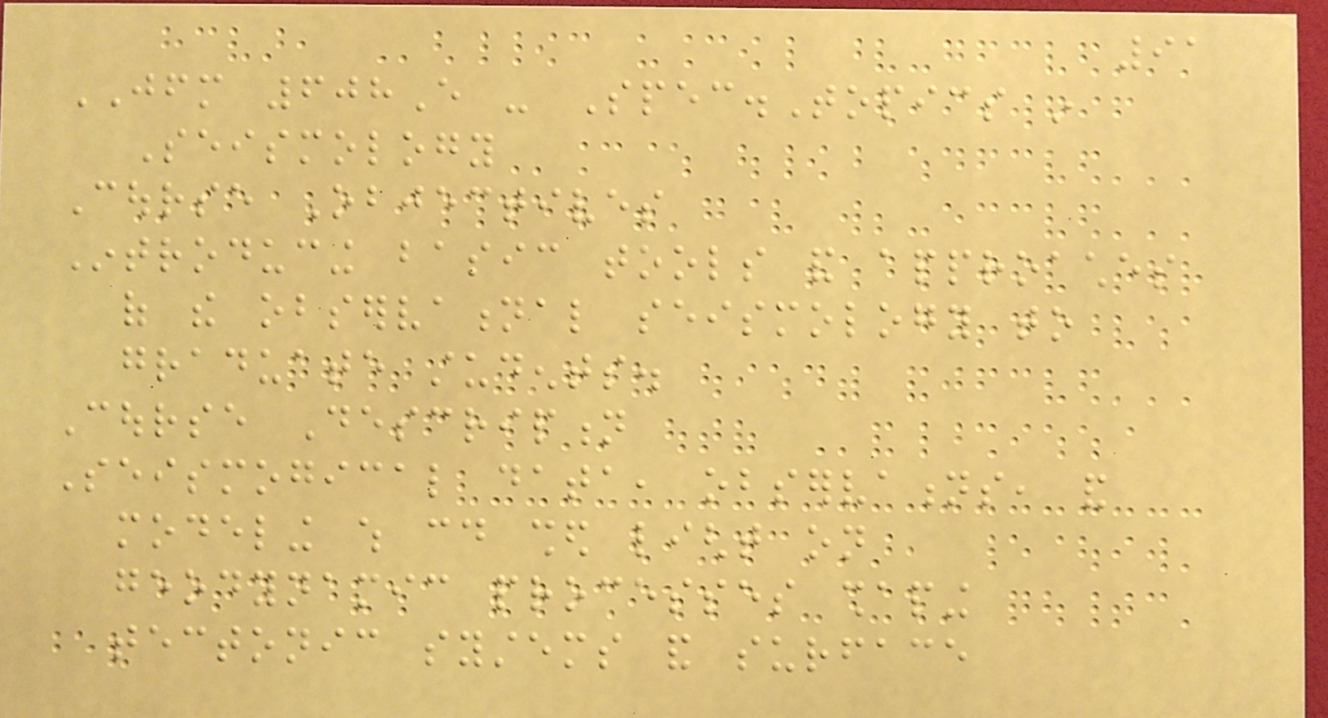91
JFM 608E - Spec.Topics in
Seismology
Course Objectives
Introducing basic tools and approaches
of the observational seismology to
graduate students.
Course Description
Seismogical data, observations, and
modeling which could shed light on
geodynamic processes shaping
tectonic systems and surface
